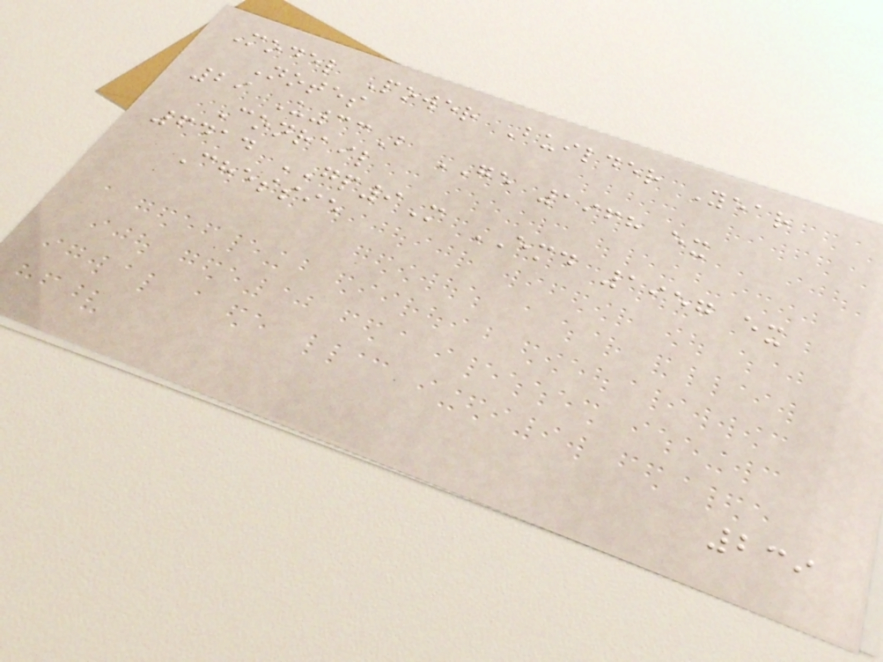Model Power Builder Year
Notes
29 U33B GE 1968 ex
Conrail
6414 GP9M EMD 1957 ex
Chessie
239
